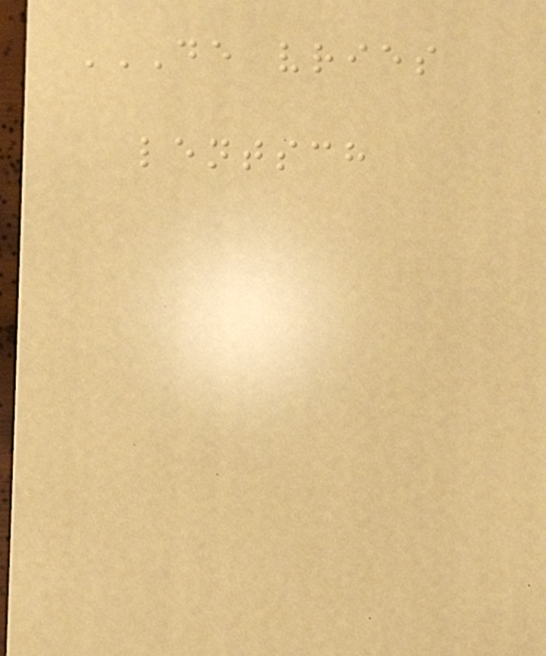DE VRIES
LENTSCH
